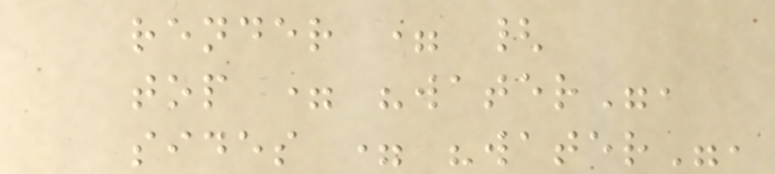render = {
top = "water",
sides = "water",
